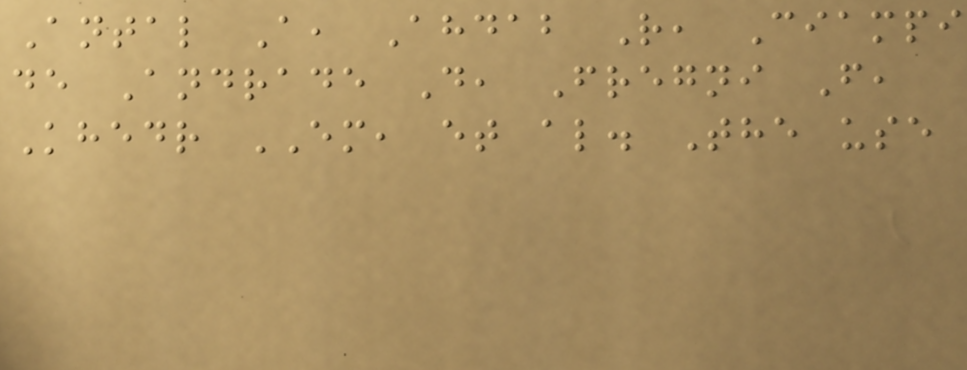Antal A, Ahdab R, Ciampi
de Andrade D, Fregni F,
Khedr EM, et al. The use
